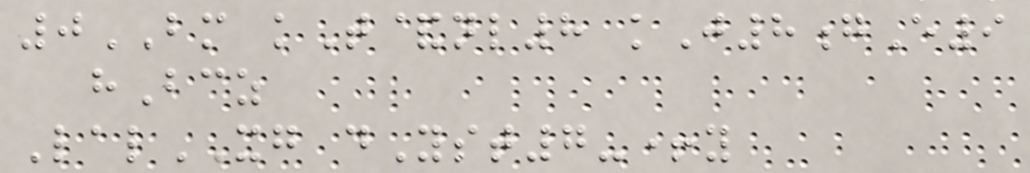0BM kT&nl8 kJ8gE9
hBcz
LalXG dYst7-+y
